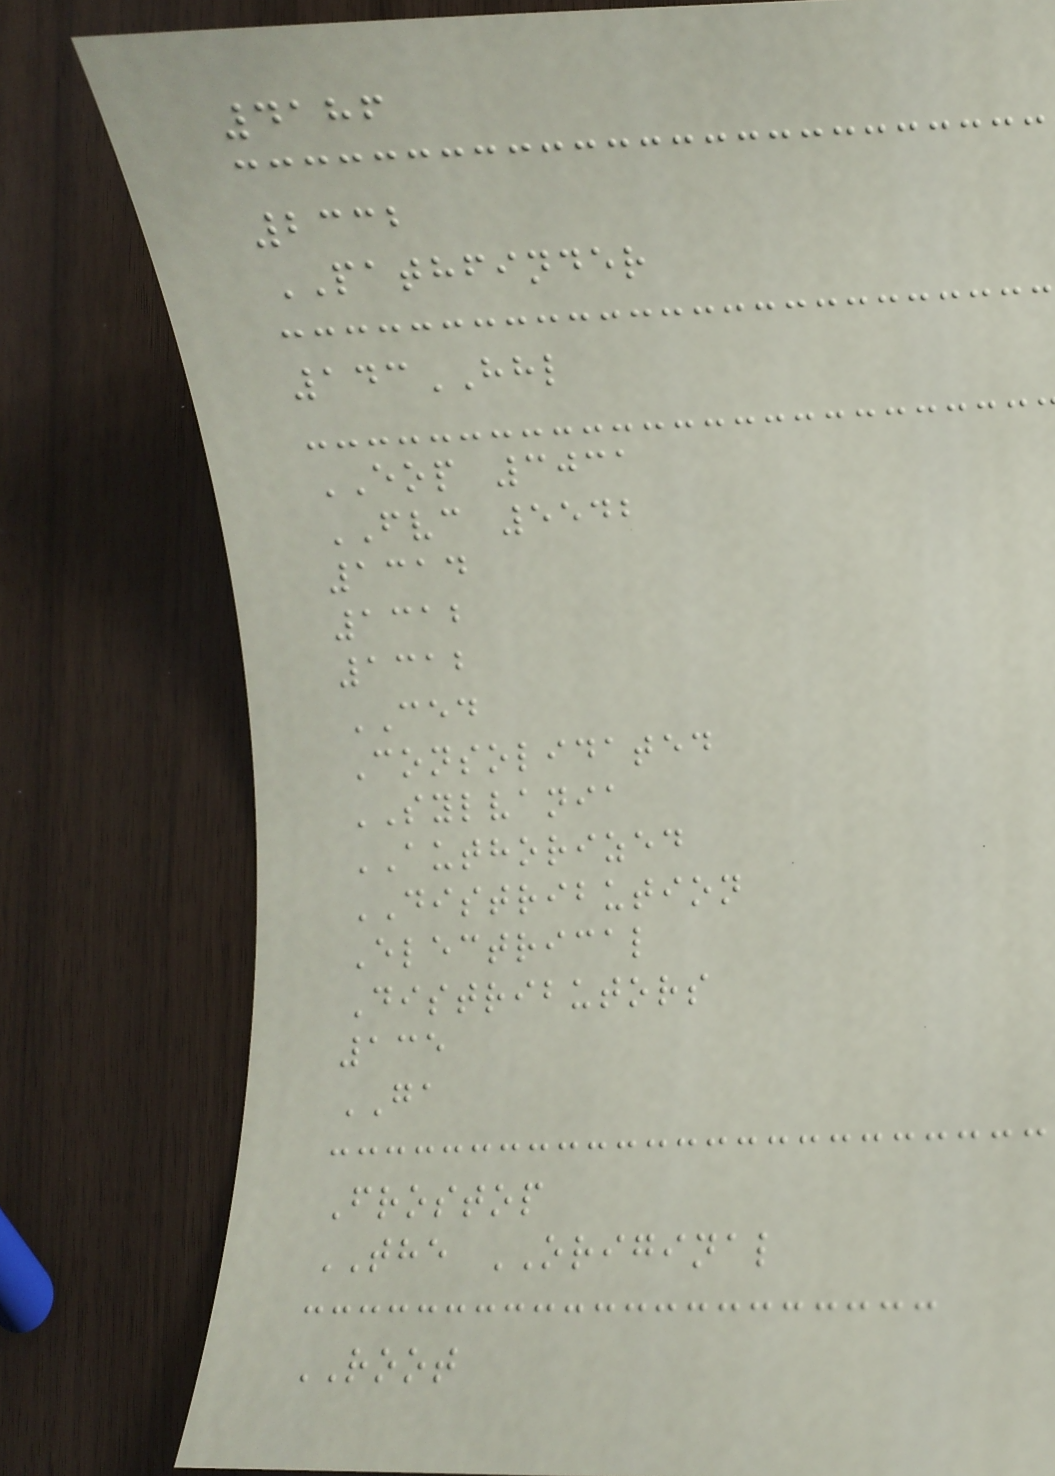4186
2332
PATHFINDER
143HHL
EOP 3031
FVC 5542
1314
1312
1312
CED
Consolidated
SYLVANIA
AUTHORIZED
DISTRIBUTION
Electrical
Distributors
135
GA
Frostop
THE ORIGINAL
ROOT
